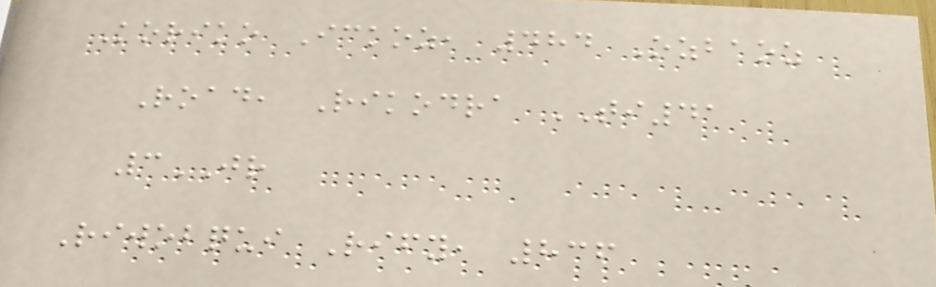Koriko Ickoz, 484 Ozbaoz
Road, Rikodra TI41
3JR
Riwobqui Rify, 836
